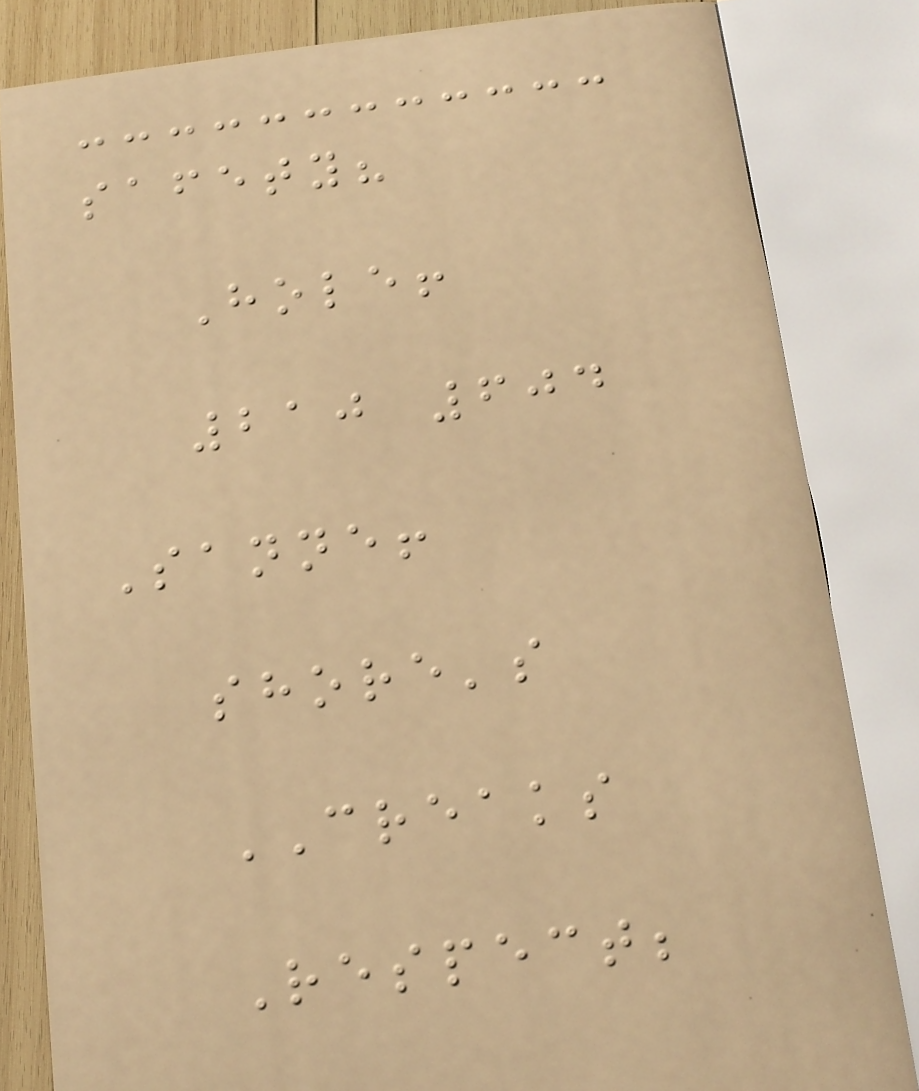safety?
Hole!
210 604
Sanne!
shore's
CREAKS
Respect;
